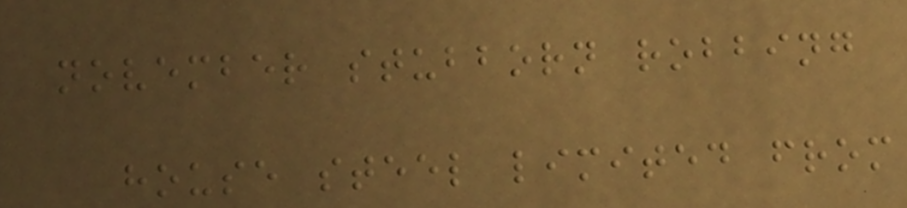november stubborn robbing
house steel limited from
